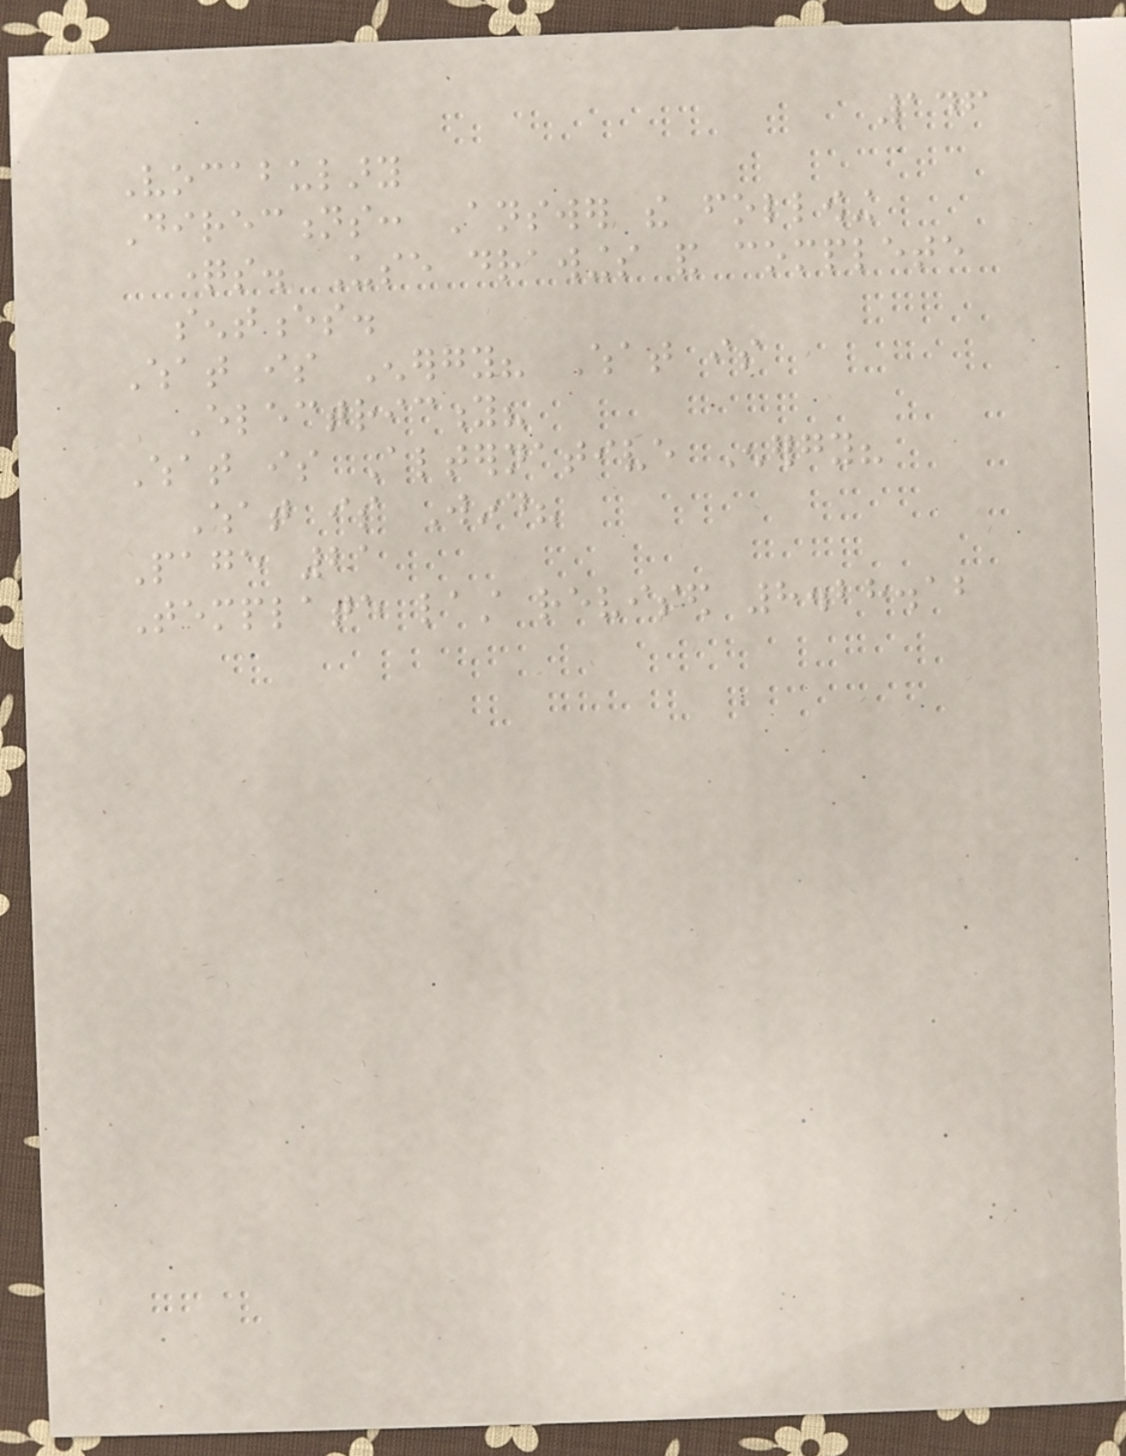146
Vocabulary
Directions: Answer the following
questions. Use drawings and complete
sentences.
What is Energy? What is
Electricity?
What is Alternative Energy?
What is Wind?
Page 21
Template last revised 8.28.12
